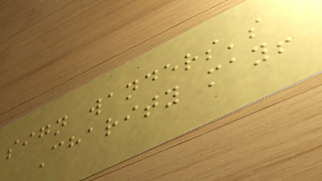sign wanders's
Charity may!
